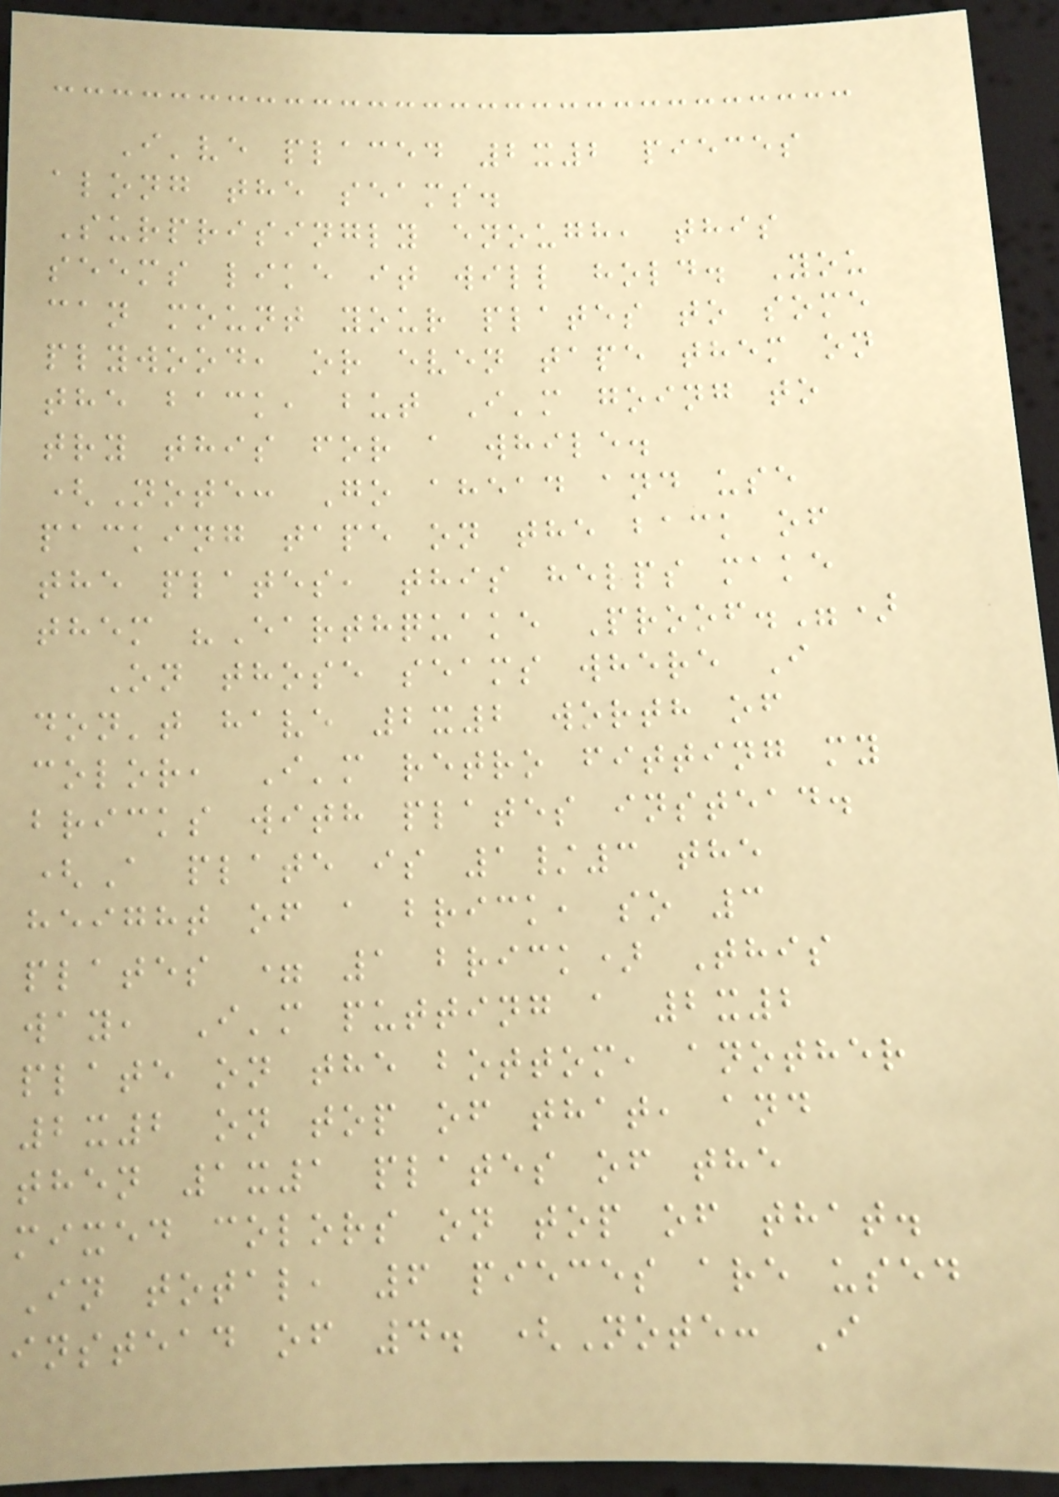I've placed 2x2 pieces
along the seams.
Surprisingly enough, this
seems like it will hold. You
can mount your plates to some
plywood, or even tape them on
the back, but I'm going to
try this for a while.
(Note: Go ahead and use
packing tape on the back of
the plates, this helps make
them "Earthquake Proof.")
On those seams where I
don't have 2x2 worth of
color, I'm retro fitting my
bricks with plates instead.
(A plate is 1/3 the
height of a brick, so 3
plates = 1 brick) This
way, I'm putting a 2x2
plate on the bottom, another
2x2 on top of that, and
then 1x1 plates of the
mixed colors on top of that.
In total, 6 pieces are used
instead of 4. (Note: I
